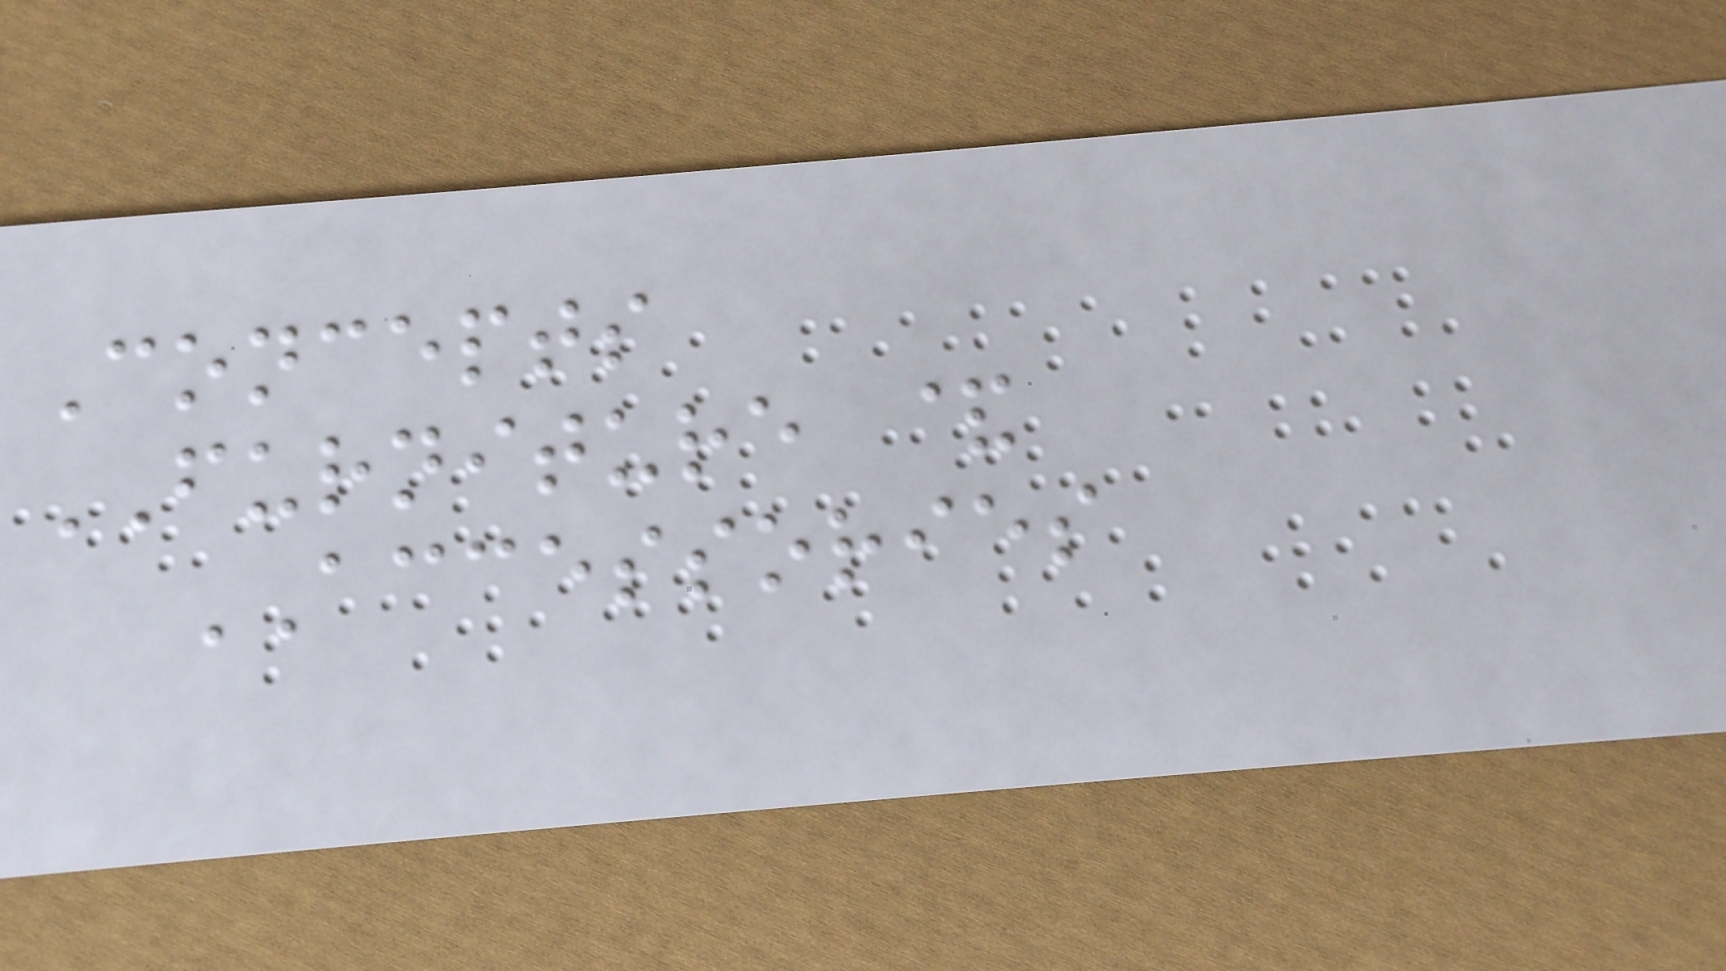Concepts
FURNITURE &
ACCESSORIES
